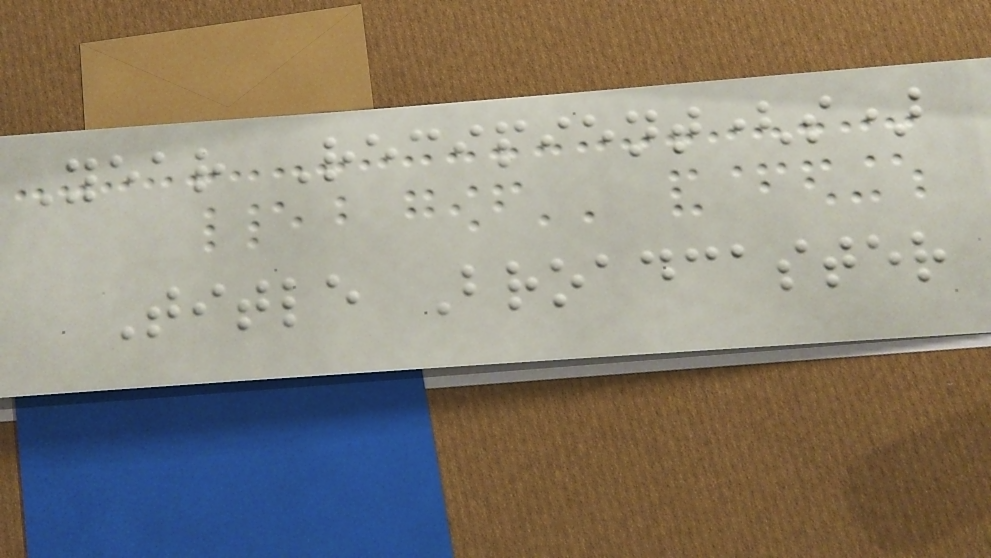Year Recipient(s)
Title Broadcaster
